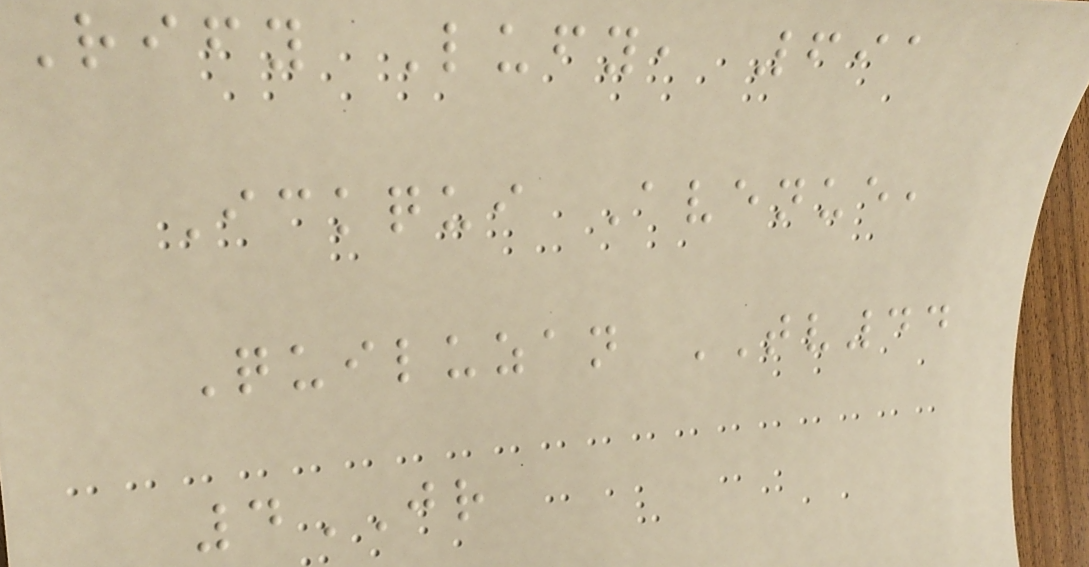Rify Lufy, 691
Ickqui Avenue,
Quiluzan TV44
4JR
